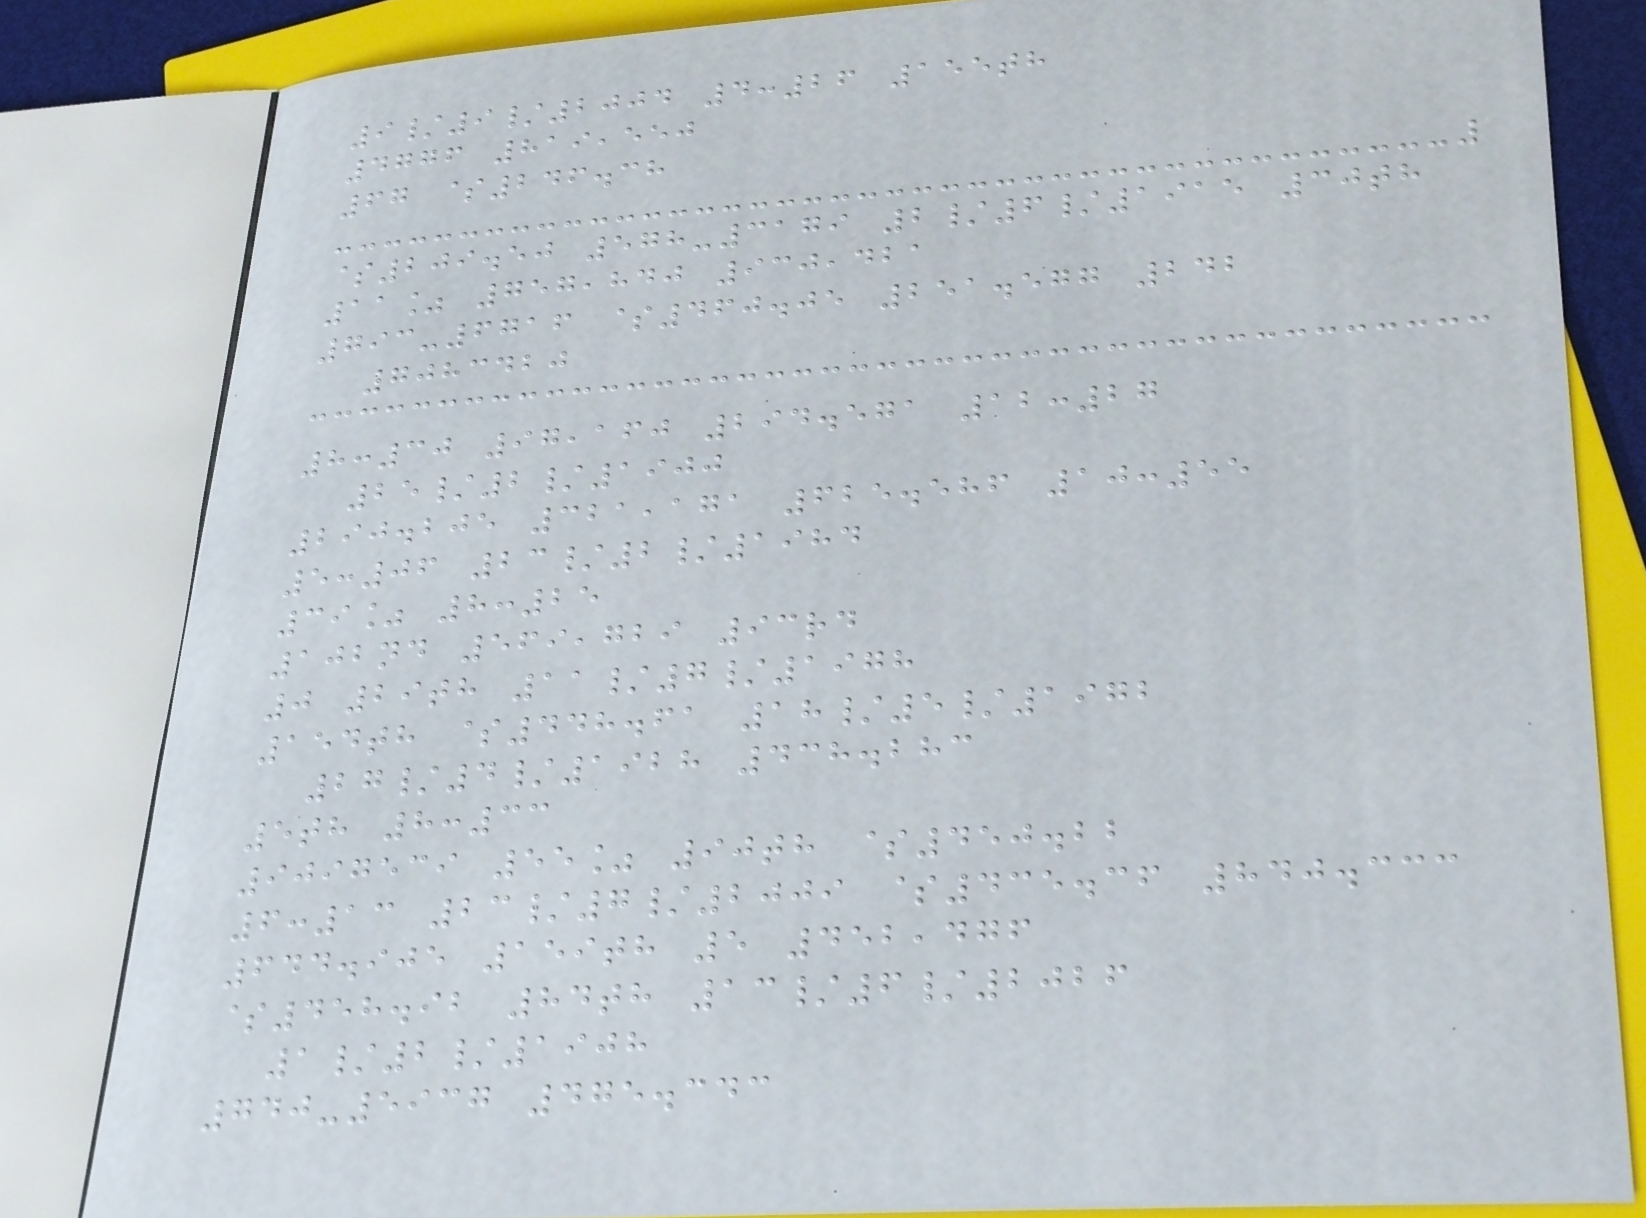9/9/2004 4:26 155th
4776 819,550
67 $246.38
$209.50 578-3179 2/6/1915 30th
11% 757,840 930,421
793-6716 $460.05 251.577 242
7083420
8:30 97,160 294.571 12:27
25/2/1900
290.205 321,171 625.586 10:55
5:06 23/2/1984
39% 8:25
102nd 569,729 93rd
0 29th 11/7/1978
154th $448.61 18/5/1972
27/4/1928 438.283
5th 8:33
9097539 55% 90th $450.22
6:13 23/7/2009 $435.36 840.333
644.905 159th 5 452,476
$458.92 84th 13/6/2026
1/2/1908
740-5937 475.343
